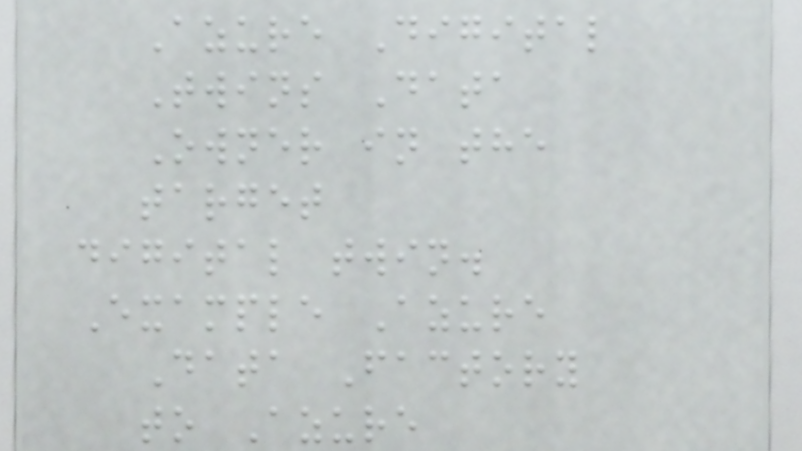Azure Digital
Twins Data
Owner in the
target
digital twin.
Example Azure
Data Factory
to Azure
